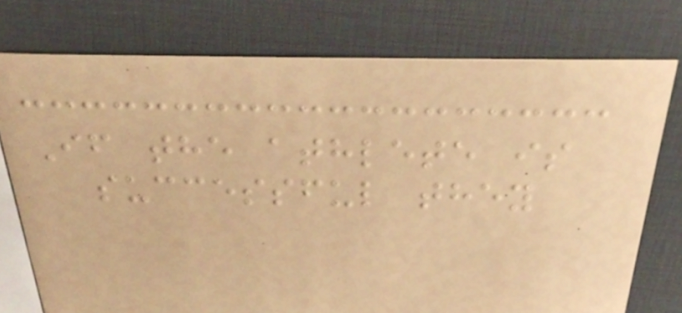If the athlete is
successful they
